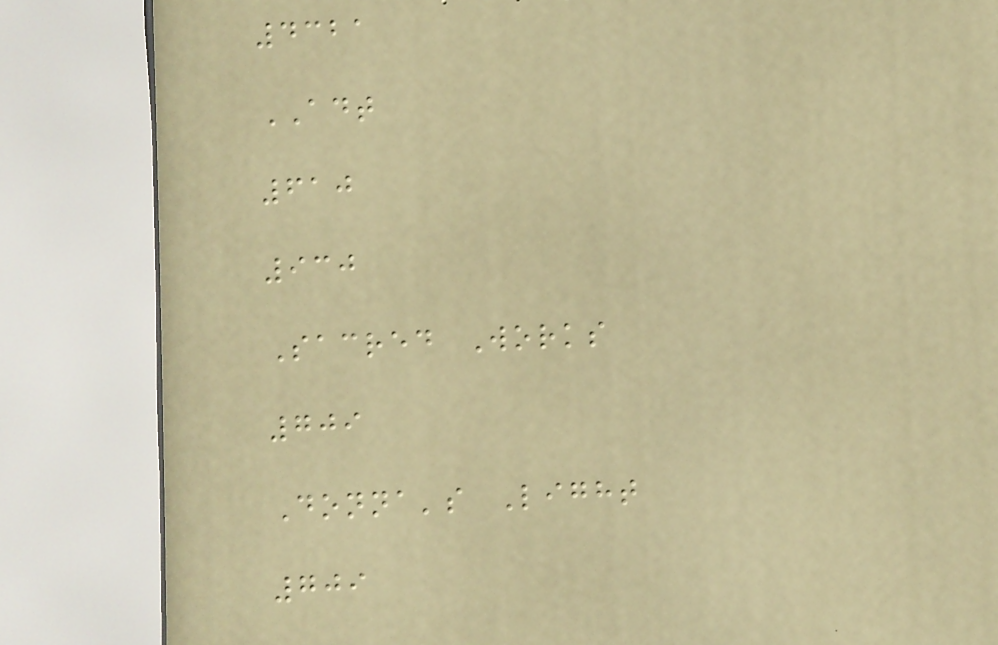4321
ADT
610
930
Sacred Works
709
Donna's Light
709
